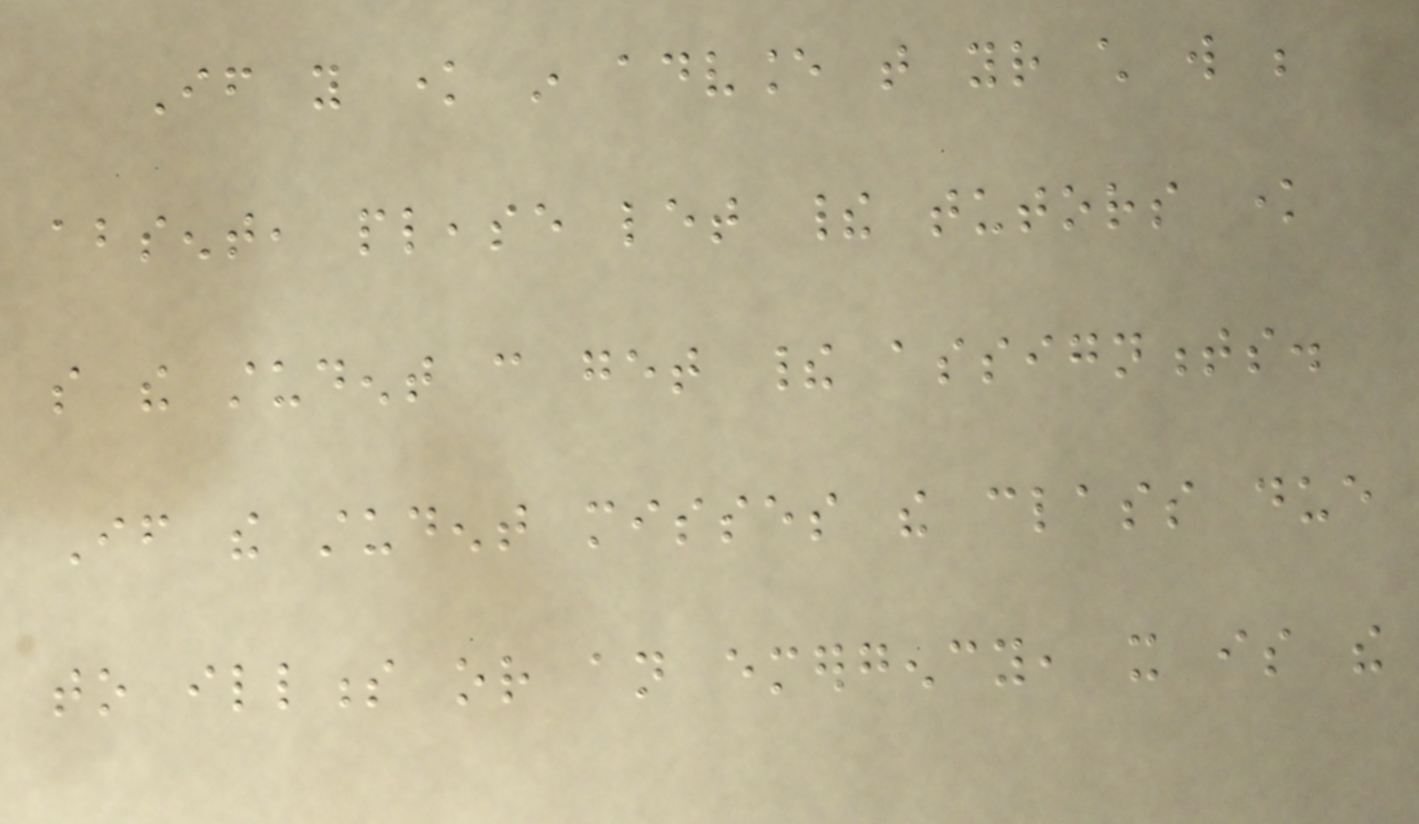If you know in advance that your child will be
absent, please let their tutors know
so the student can get their assignments.
If the student misses the class due
to illness or an emergency, it is the
